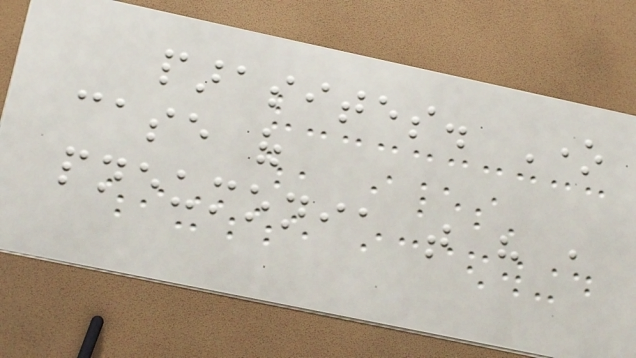parasites. One
case of
pneumonia that have a
